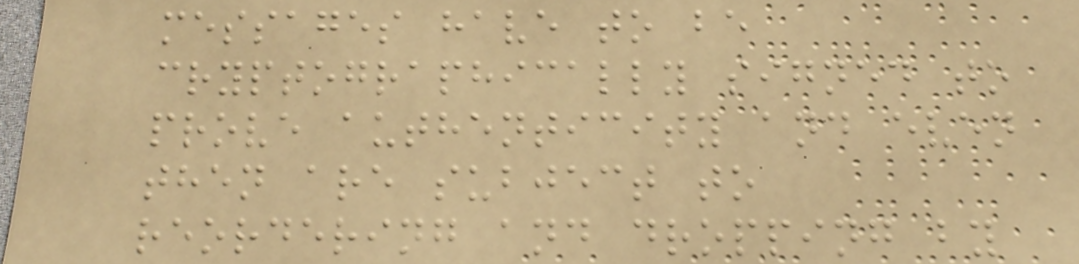messages have to be
cryptographically signed to
prove authenticity and even
then are subject to
reordering and dropping by
